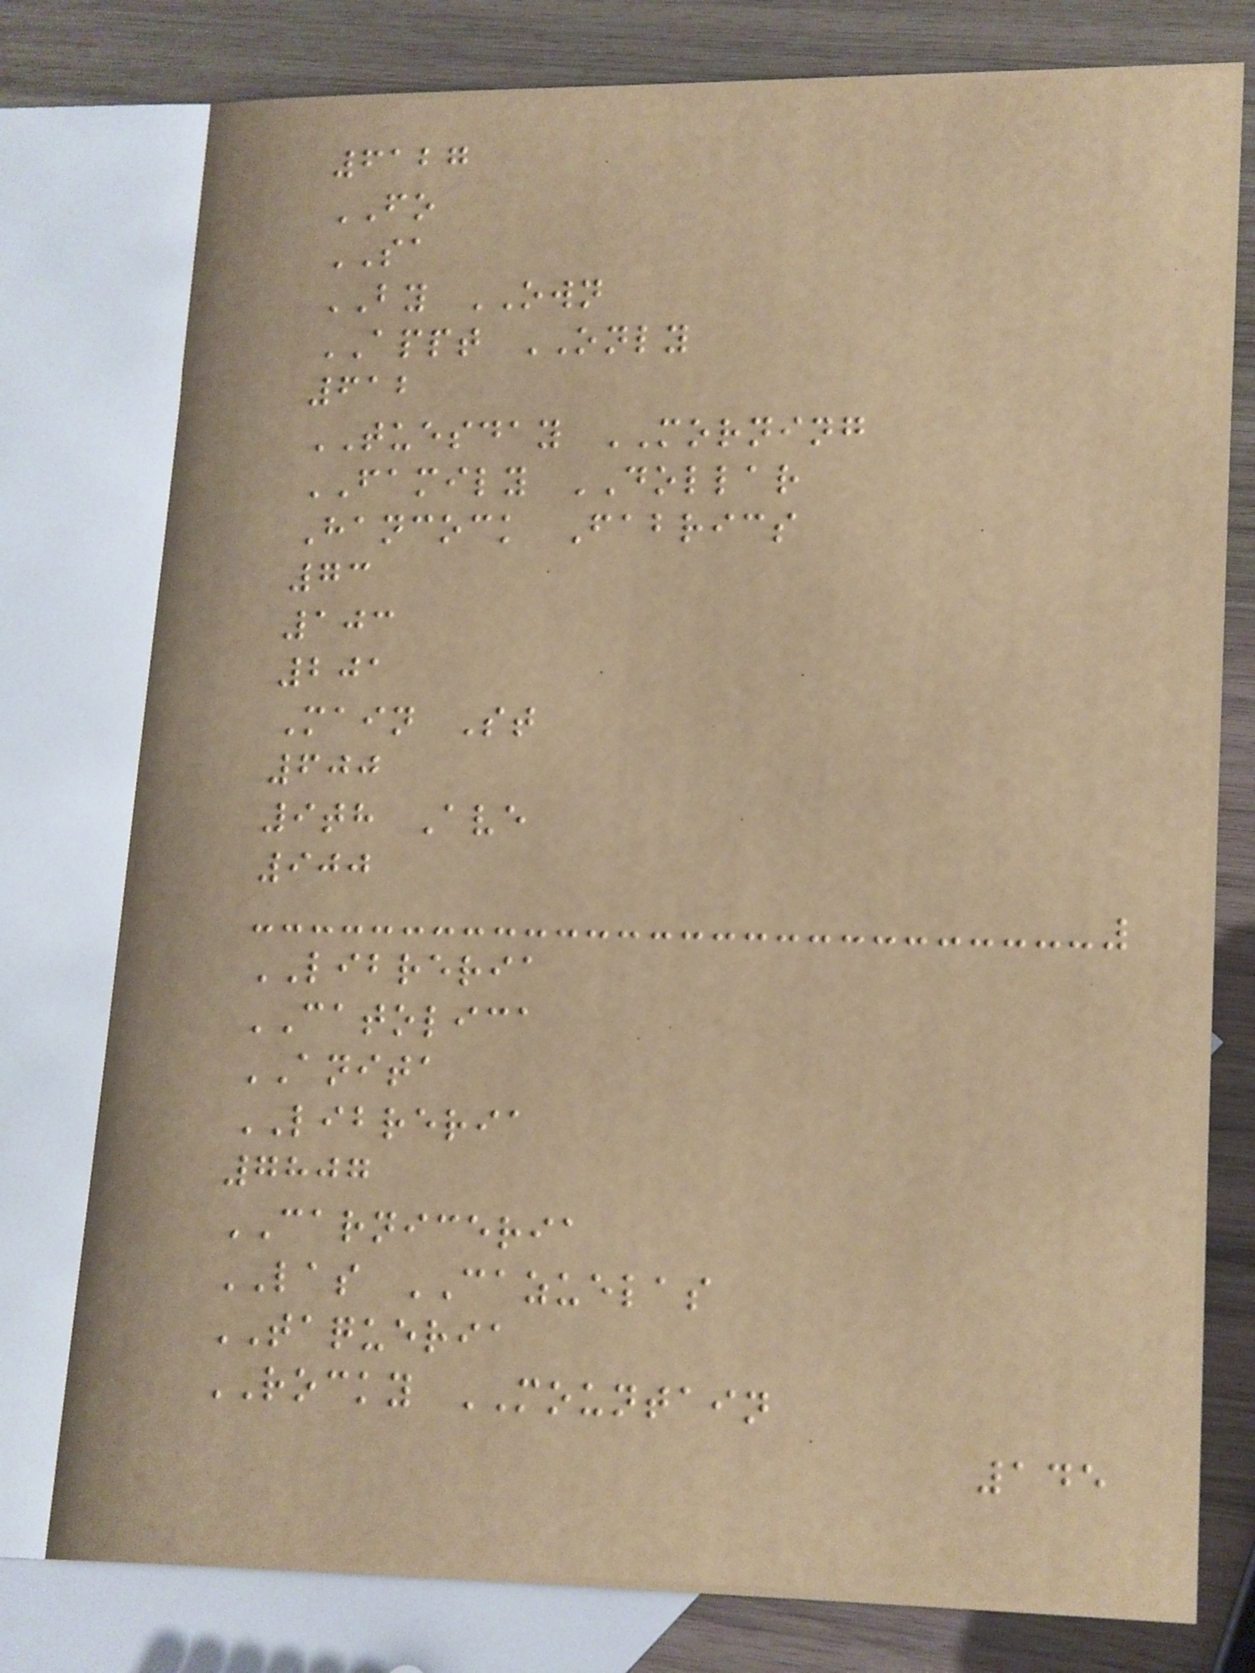6127
FO
SA
BY OWN
APPT ONLY
612
TUESDAY MORNING
FAMILY DOLLAR
Hancock Fabrics
73
103
201
Main St
600
9th Ave
900
LIBRERIA
CATOLICA
ANITA
LIBRERIA
7807
CARNICERIA
LAS CAZUELAS
TAQUERIA
ROCKY MOUNTAIN
145
